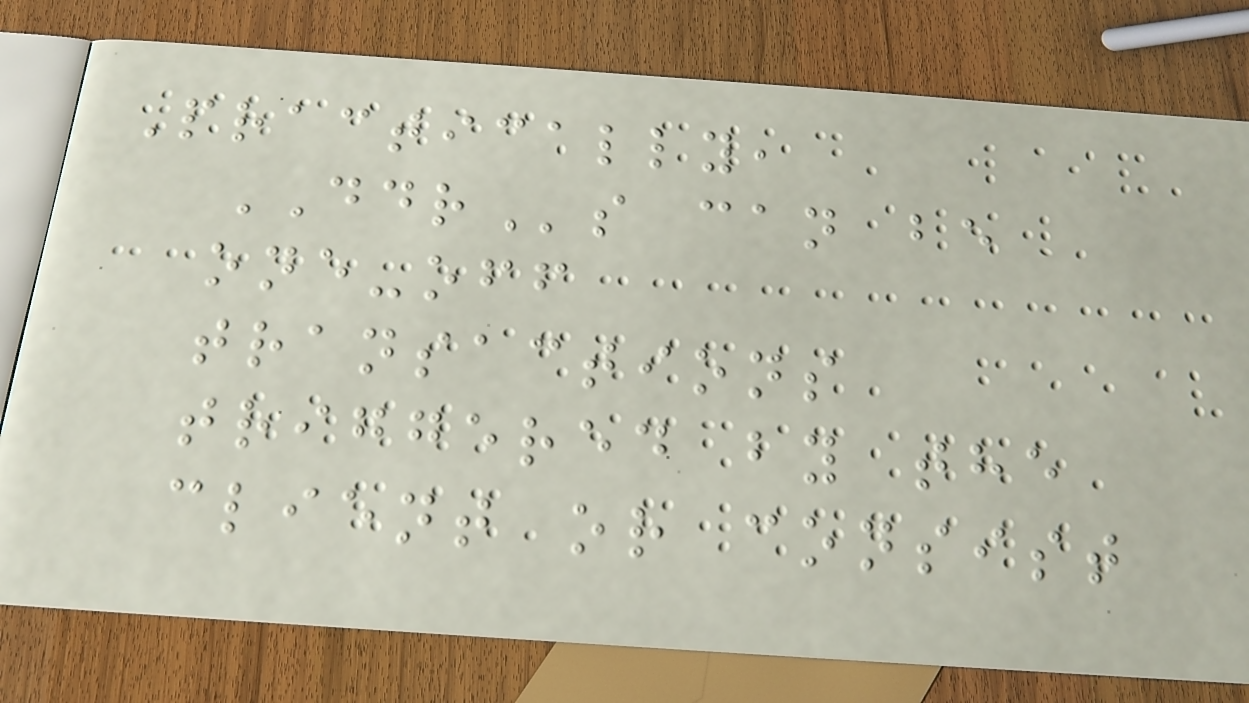Practically,
DDRs can be
one-off
transactions
triggered by the
client or consist
